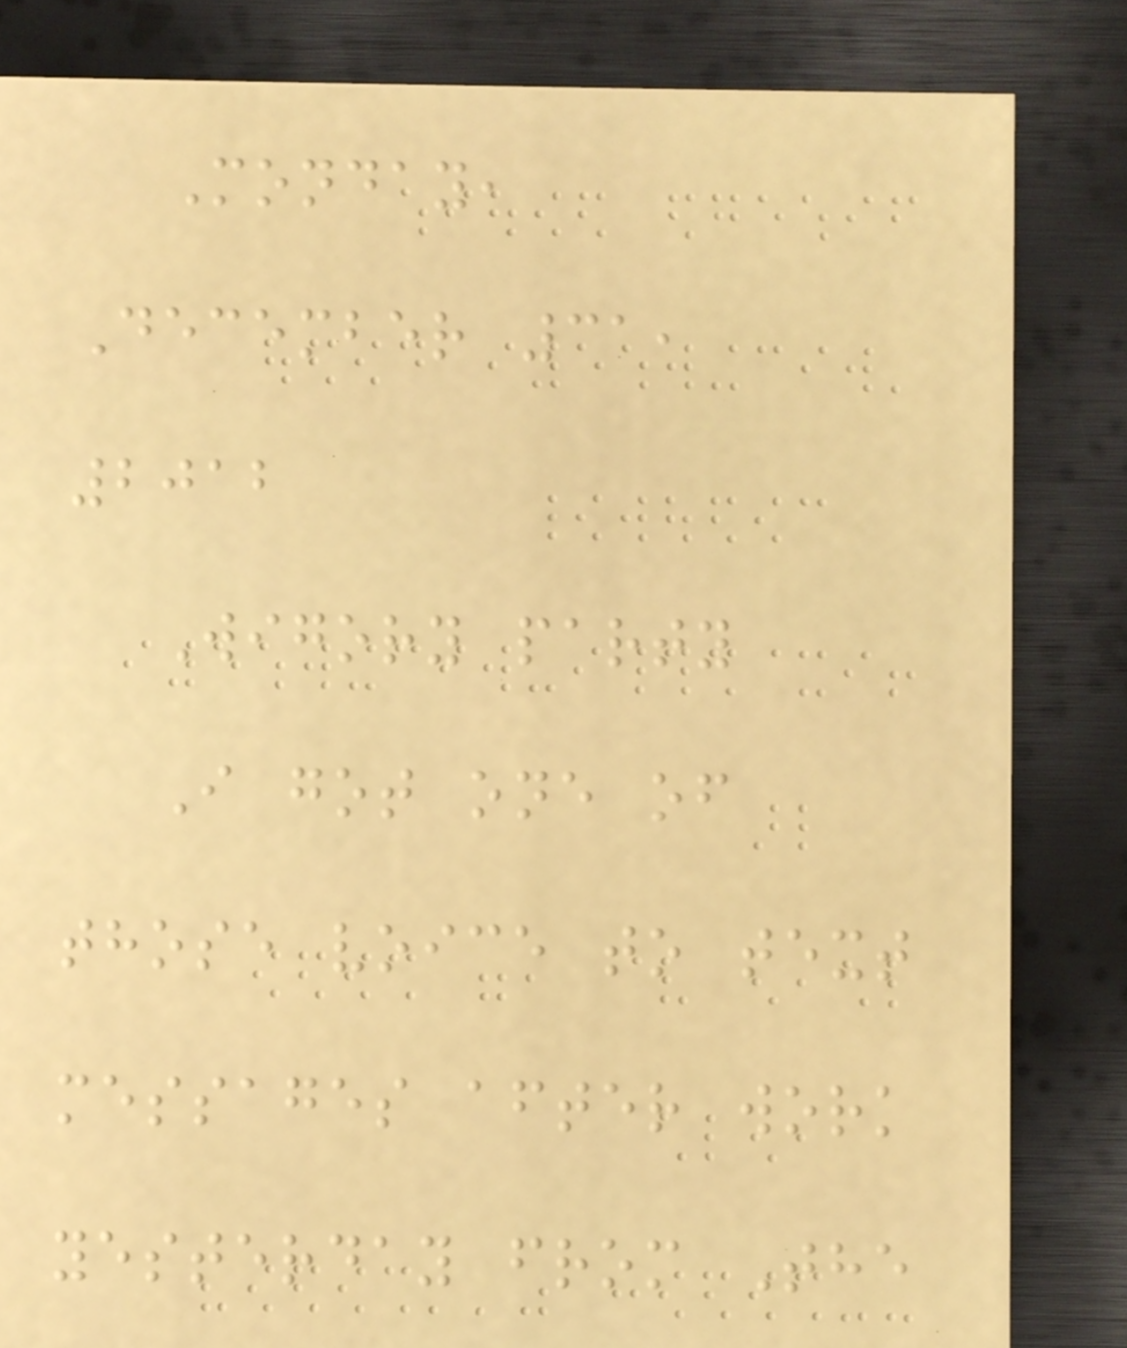Monday,
December 31,
2012
Wigory party
I got one of
those voice to text
messages after work
yesterday from The
